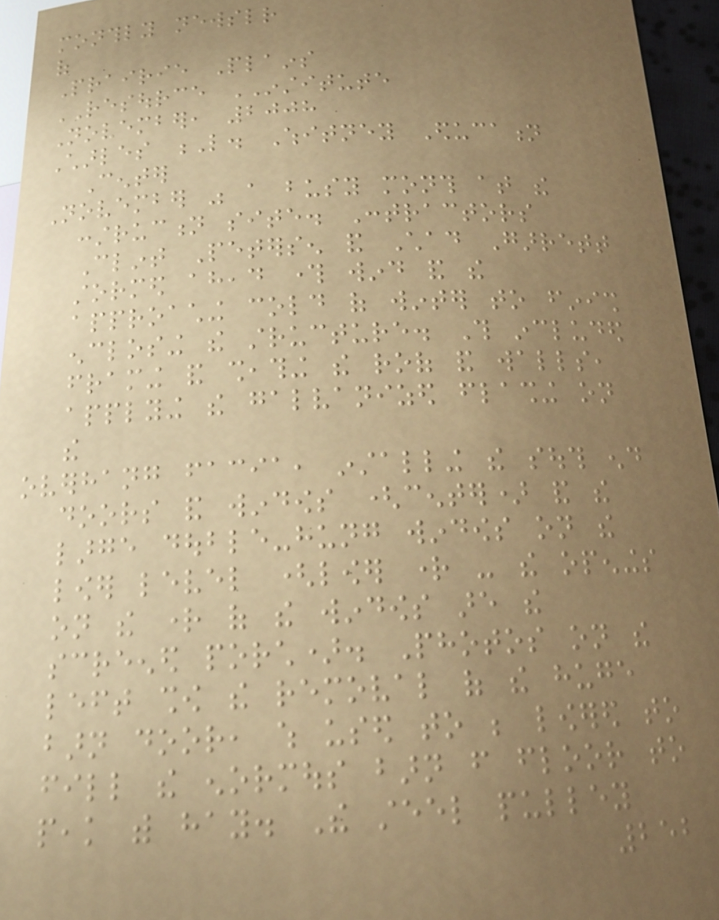monthly newsletter
of
Prairie Plains
RESOURCE INSTITUTE
November, 2008
Charles L. Whitney Education
Center
November was a busy month at the
construction site. Contractors
Clint Petersen and Chad Garrett
stormed ahead through wind and the
approaching cold of winter to finish
enclosing the structure. This included
framing and sheathing the roof and walls,
applying the galvanized flashing on
the
overhang facia, installing the south end
doors and windows (center) and the
large double-hung windows on the
lower level (lower right - the openings
on the right of the windows are the
screened porch). Photos on the
left show the removal of the huge
barn door, which used to be lowered to
fill the enormous barn from floor to
peak with hay. The steel pulley
252
